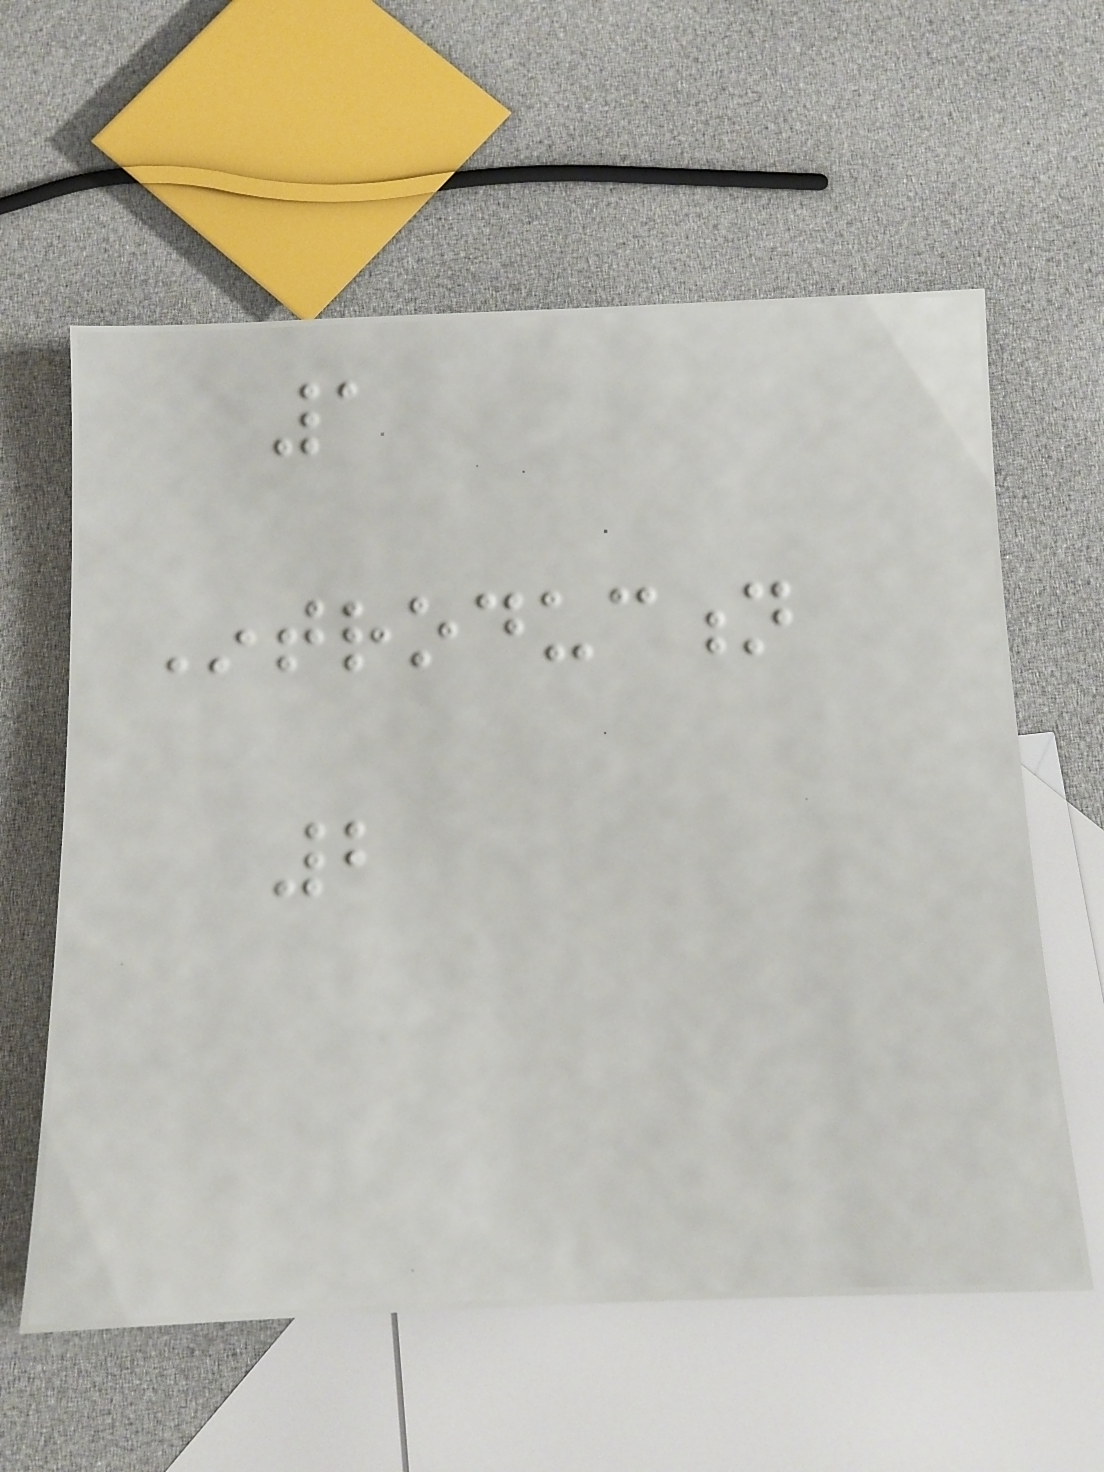1
Introduction
2
